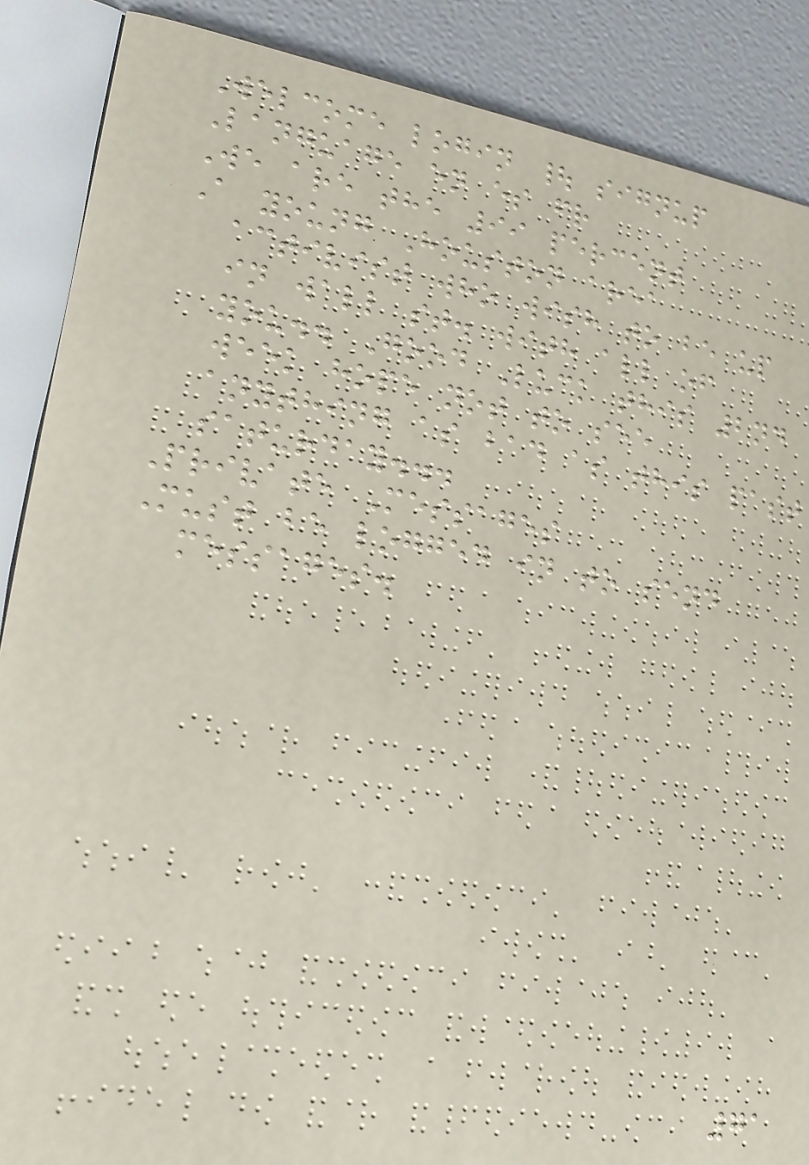Welcome login | signup
Language en es fr
We are the 99 percent
A young Houston area
activist who wish to be up
in wall st. with all of
you.. Good Luck this 2nd
week hope not to see
anything as bad as this past
saturday...
Private Messages
Must be logged in to send
messages.
71
